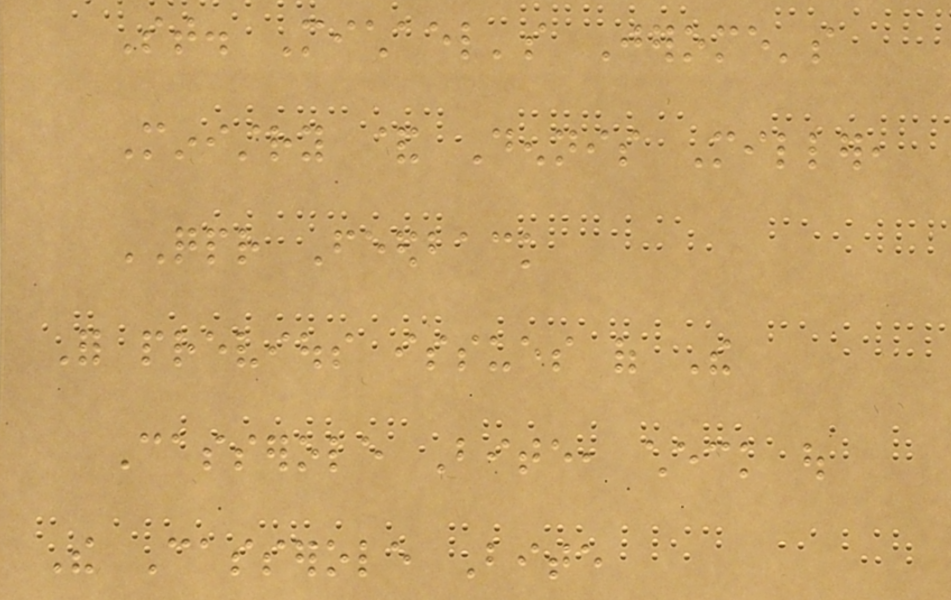St. Michael's Jerome's
Ministry & Dennis Miller,
QPR Feedback
For previous issues of The
Casserole Bite, check out
The Casserole Bite
